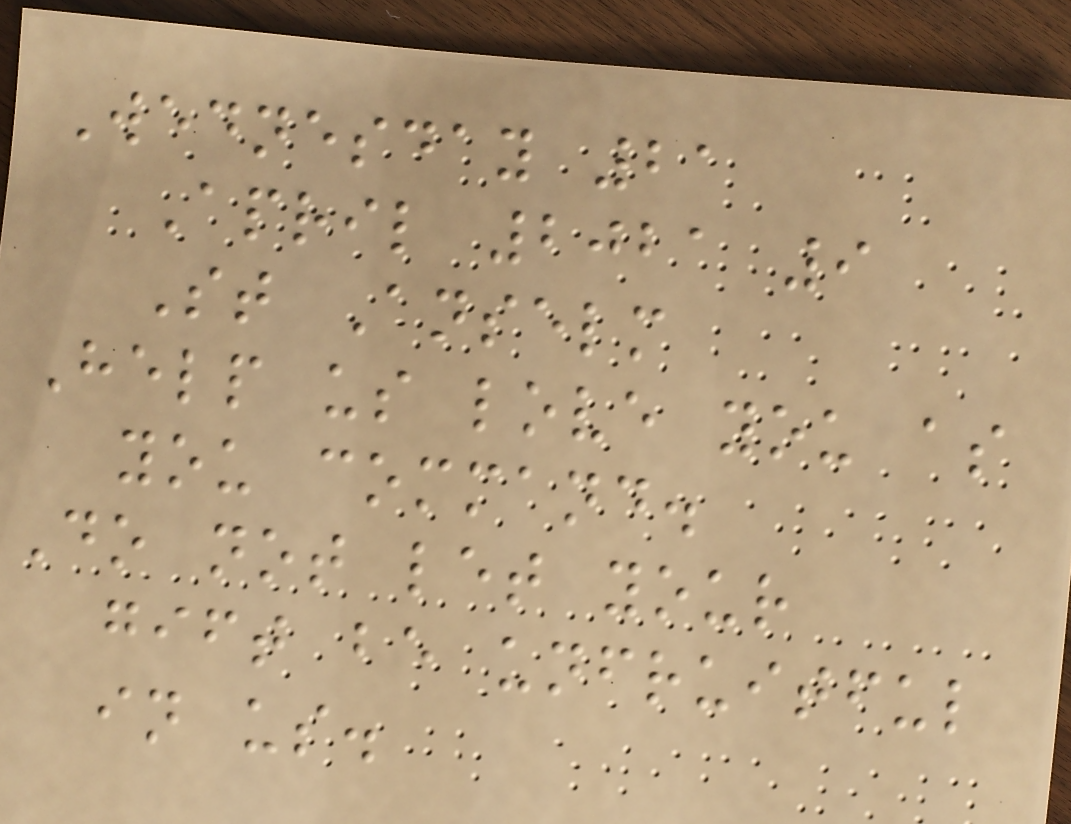Wednesday 21
April 2021 9
St Anselm
Help us love you as
you command.
Do not let your
gift be unfruitful
in us.
